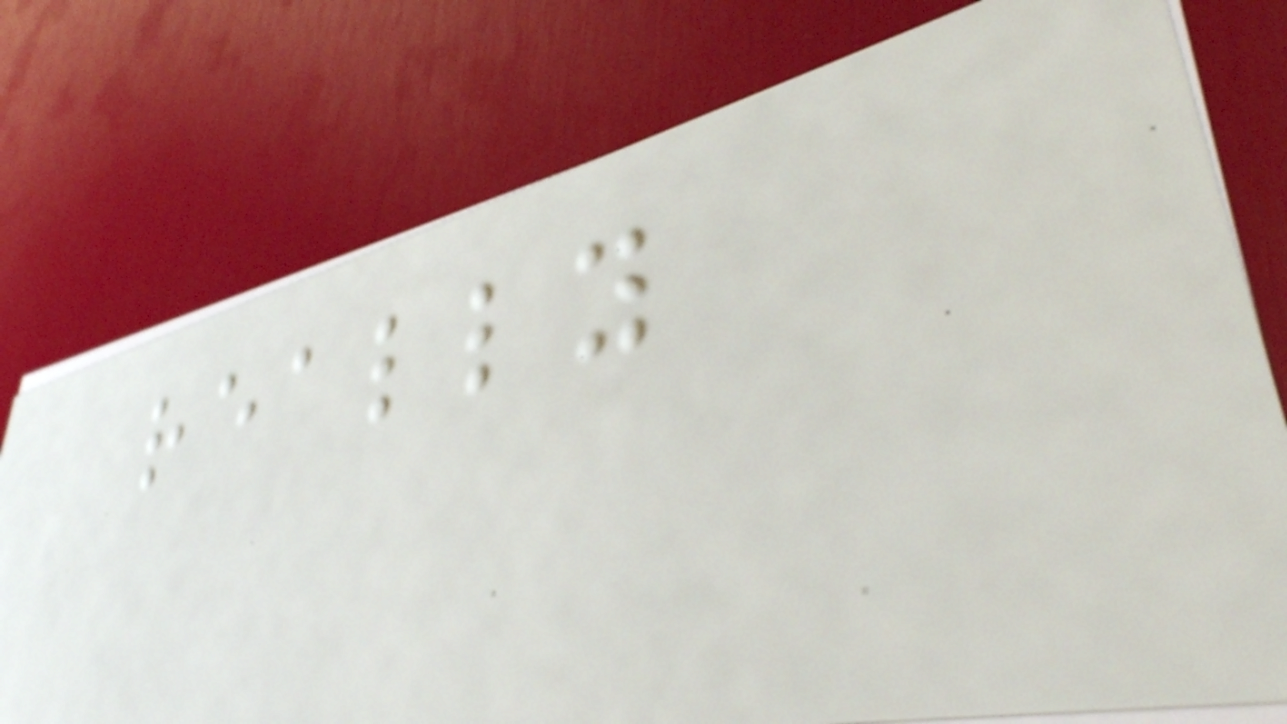really
